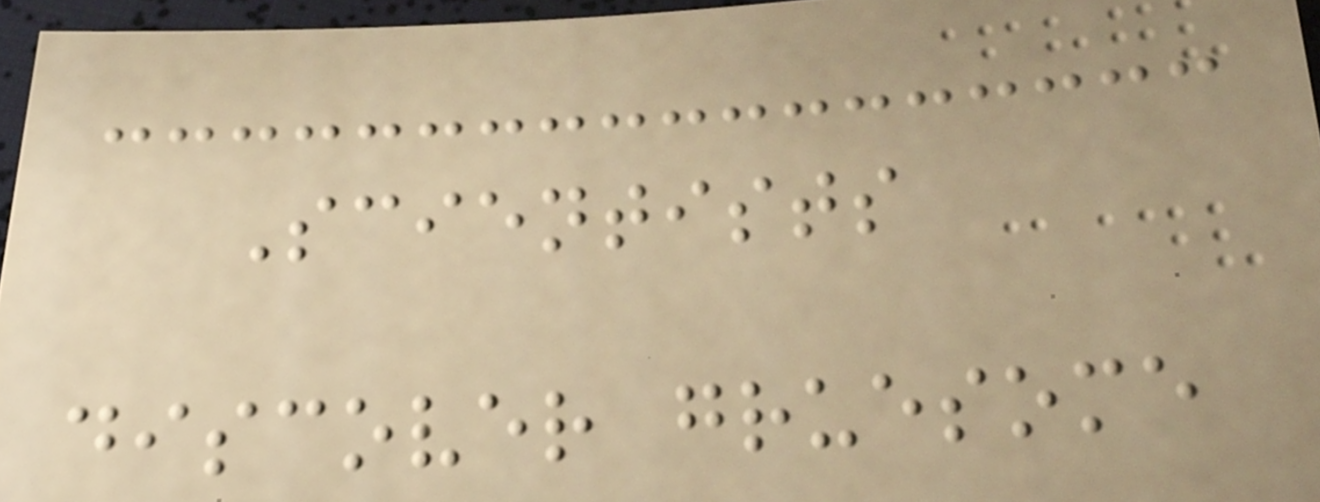Scientists
discover gruesome
